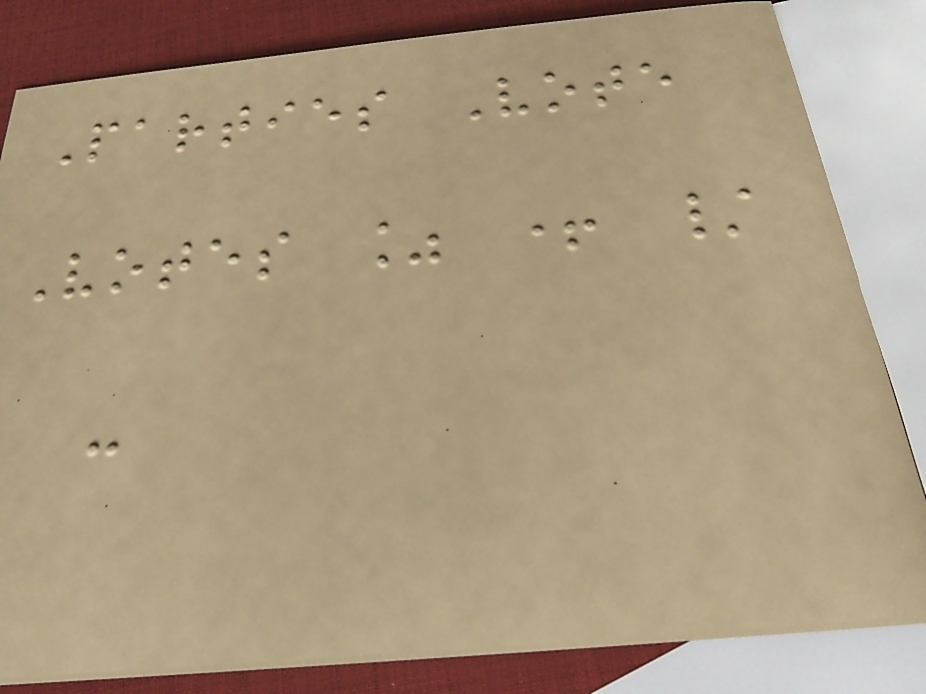Parties Vote
Votes % + /
-
